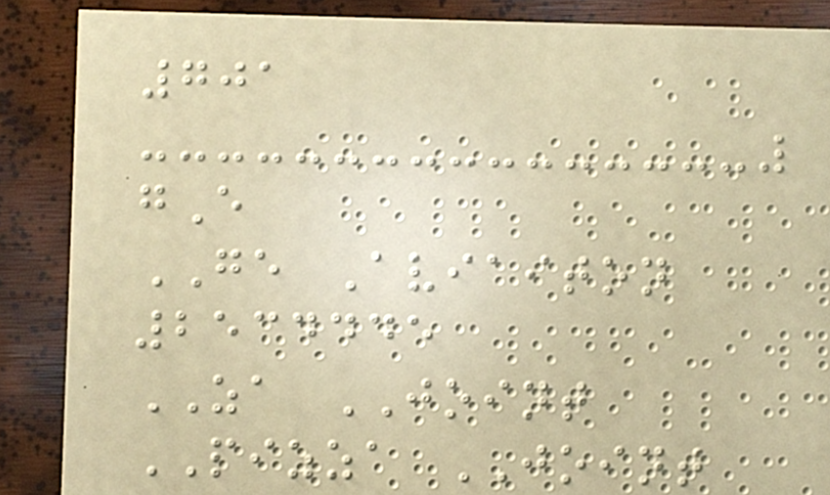701
gE
GE Aviaiton
2534445
ZA JOINT
PIZZA JOINT
